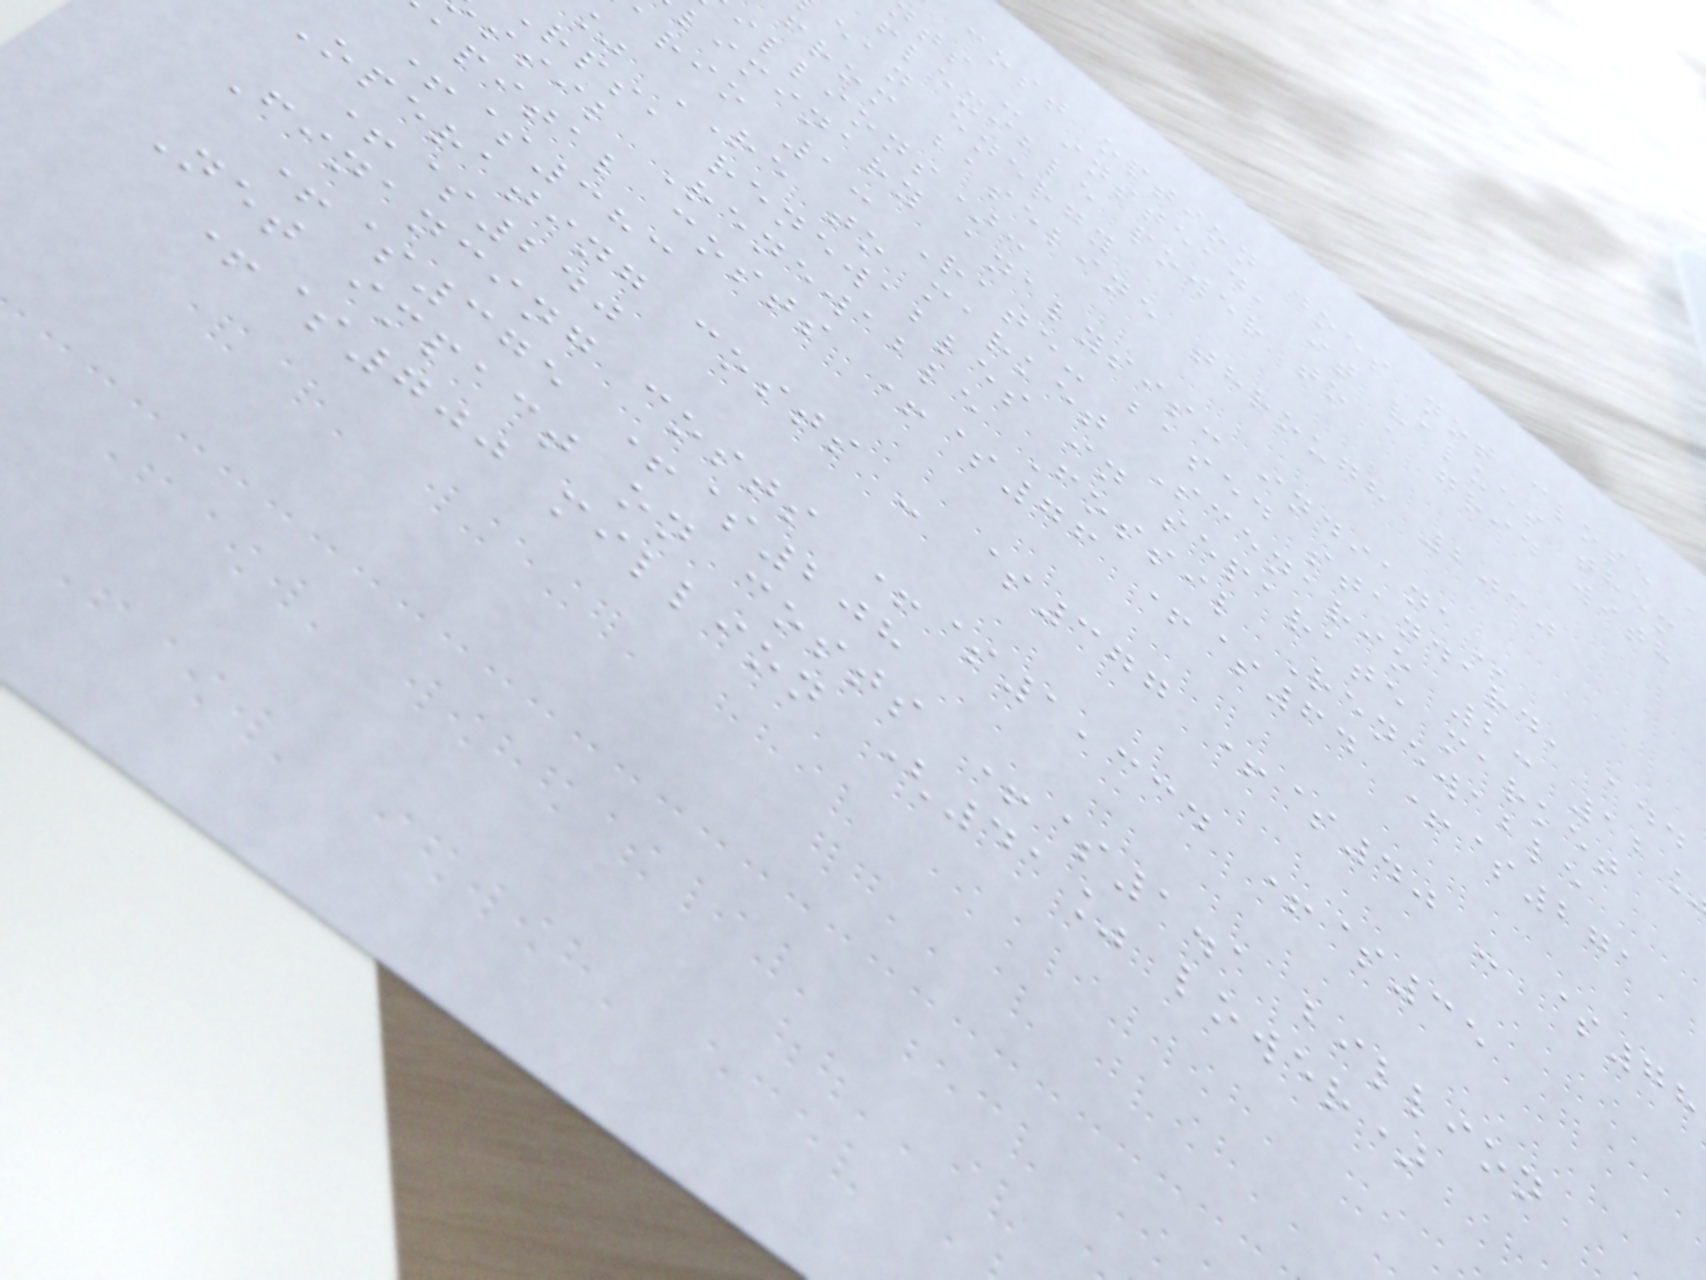cost option does not close a
ts - instead, it values them
flexible power to a grid with
ean energy
from baseline through 2030
illions):
liminary analysis:
ario 1: Rate- based standard, add
RE to market Scenario 2: 12
rps, renewables in separate market
ssil Renewable Fossil Renewable
apital costs +$76 +$64 +$271
+$383
Operating costs - $377 +$40 - $78
+$240
Financing costs +$1,334 +$35
+$375 +$208
Net impact on costs +$1.1 billion
+$700 million (41% lower)
